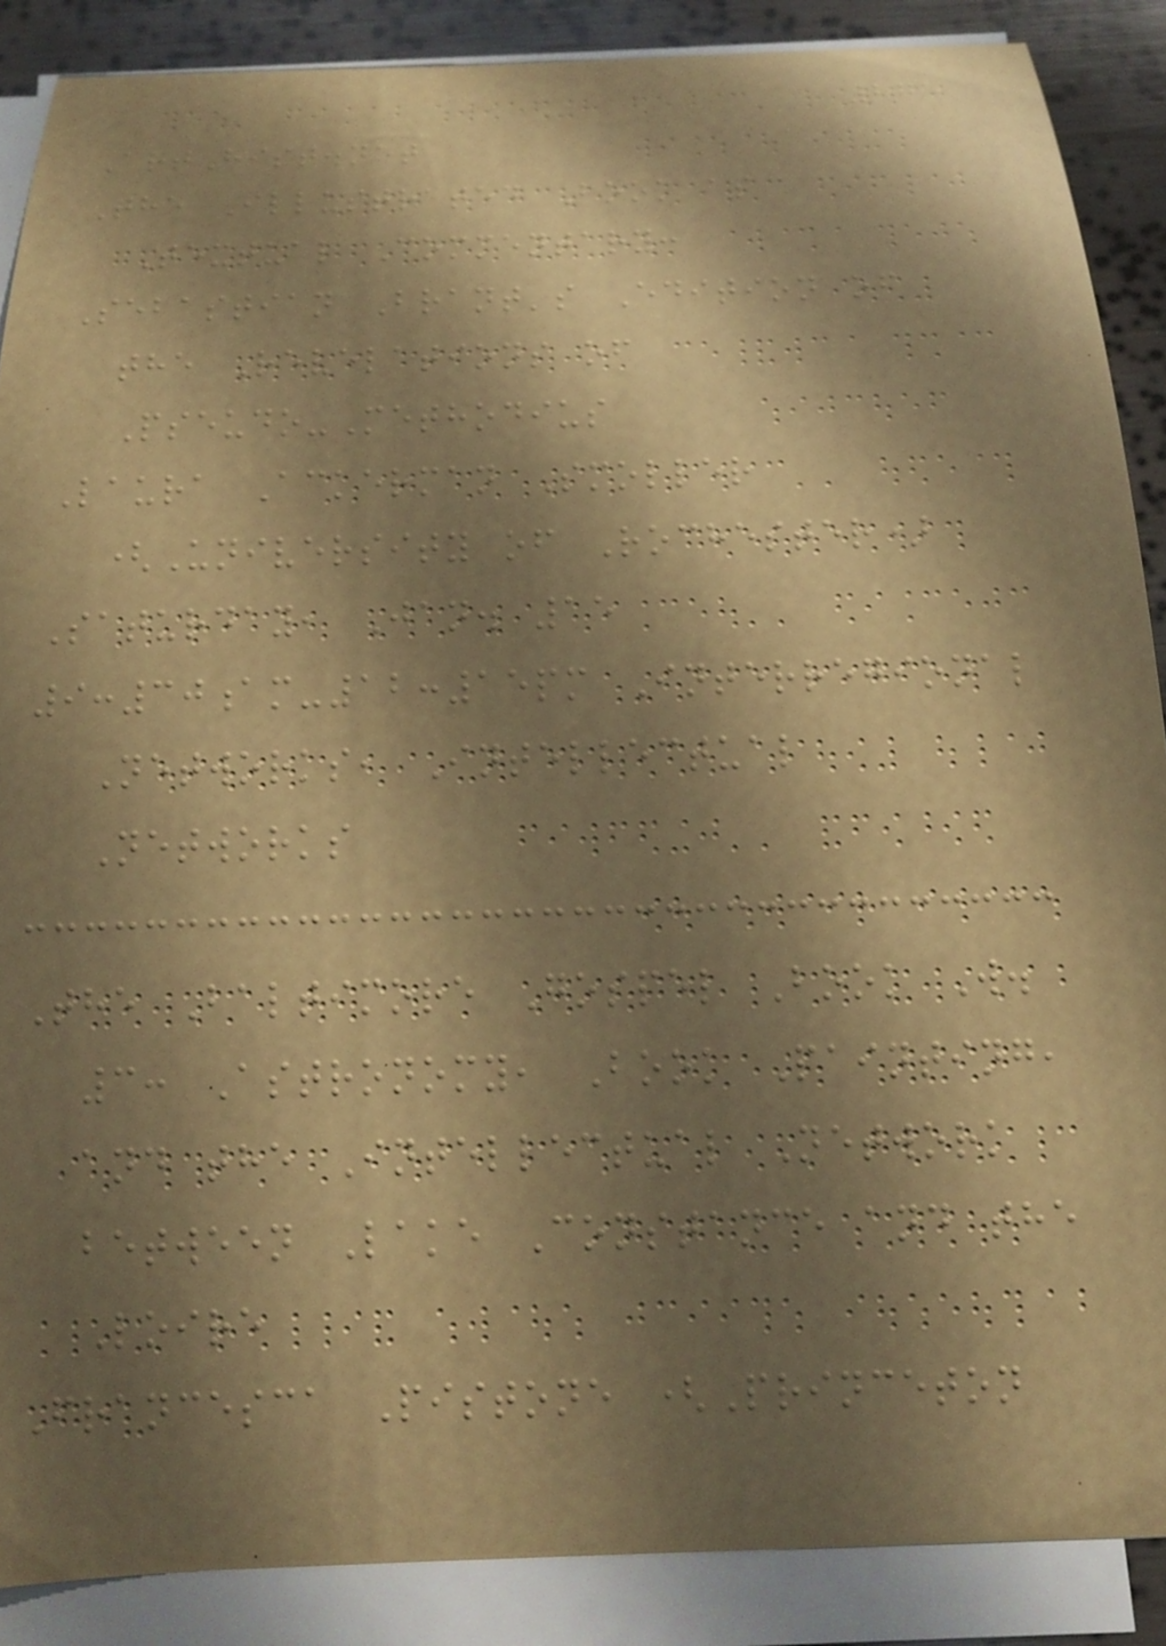275
ArtHist.net
The Illustrated Book as
Textual Commentary:
Sebastian Brant's Edition of
the Revelations of
Pseudo-Methodius
Laura Ackerman Smoller
(University of Rochester)
Saturday, Jan. 15
9:30am-12:15pm Interregional
Networks, Intellectual
Networks
The Baltimore Gospel Book W.
3: Astronomy, Book Painting,
and the Intellectual Network
between Lake Constance and the
Loire
Francesca Pistone (Princeton
